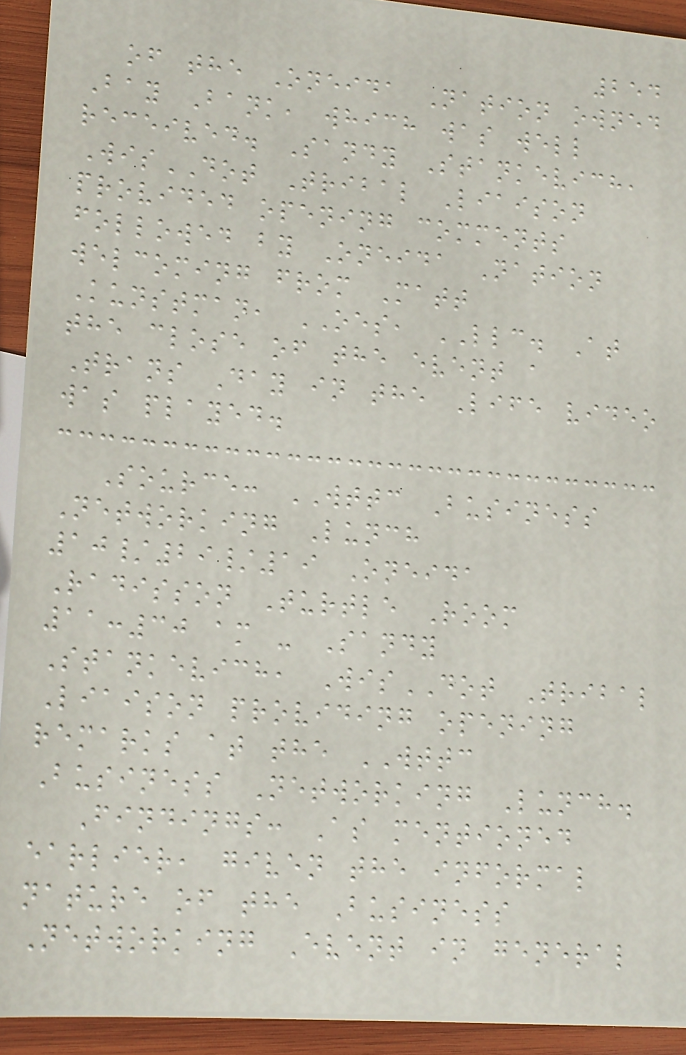254
of the Oneida Nation owned
Bay Bank, which was well
received. Sandy Stankevich,
WisDOT Tribal Liaison
provided opening comments
followed by Oneida Nation
welcoming from Matt
Kunstman, OES, LLC. At
the close of the event a
Trans Day in the Life video
was played.
Source: WTTC Business
Networking Lunch
10/29/19 Oneida
Radisson Turtle Room
11:30 am - Sandy
Stankevich, WisDOT Tribal
Liaison providing opening
remarks at the WTTC
Business Networking Lunch.
Findings: As mentioned
earlier, given the informal
nature of the Business
Networking Event in general
